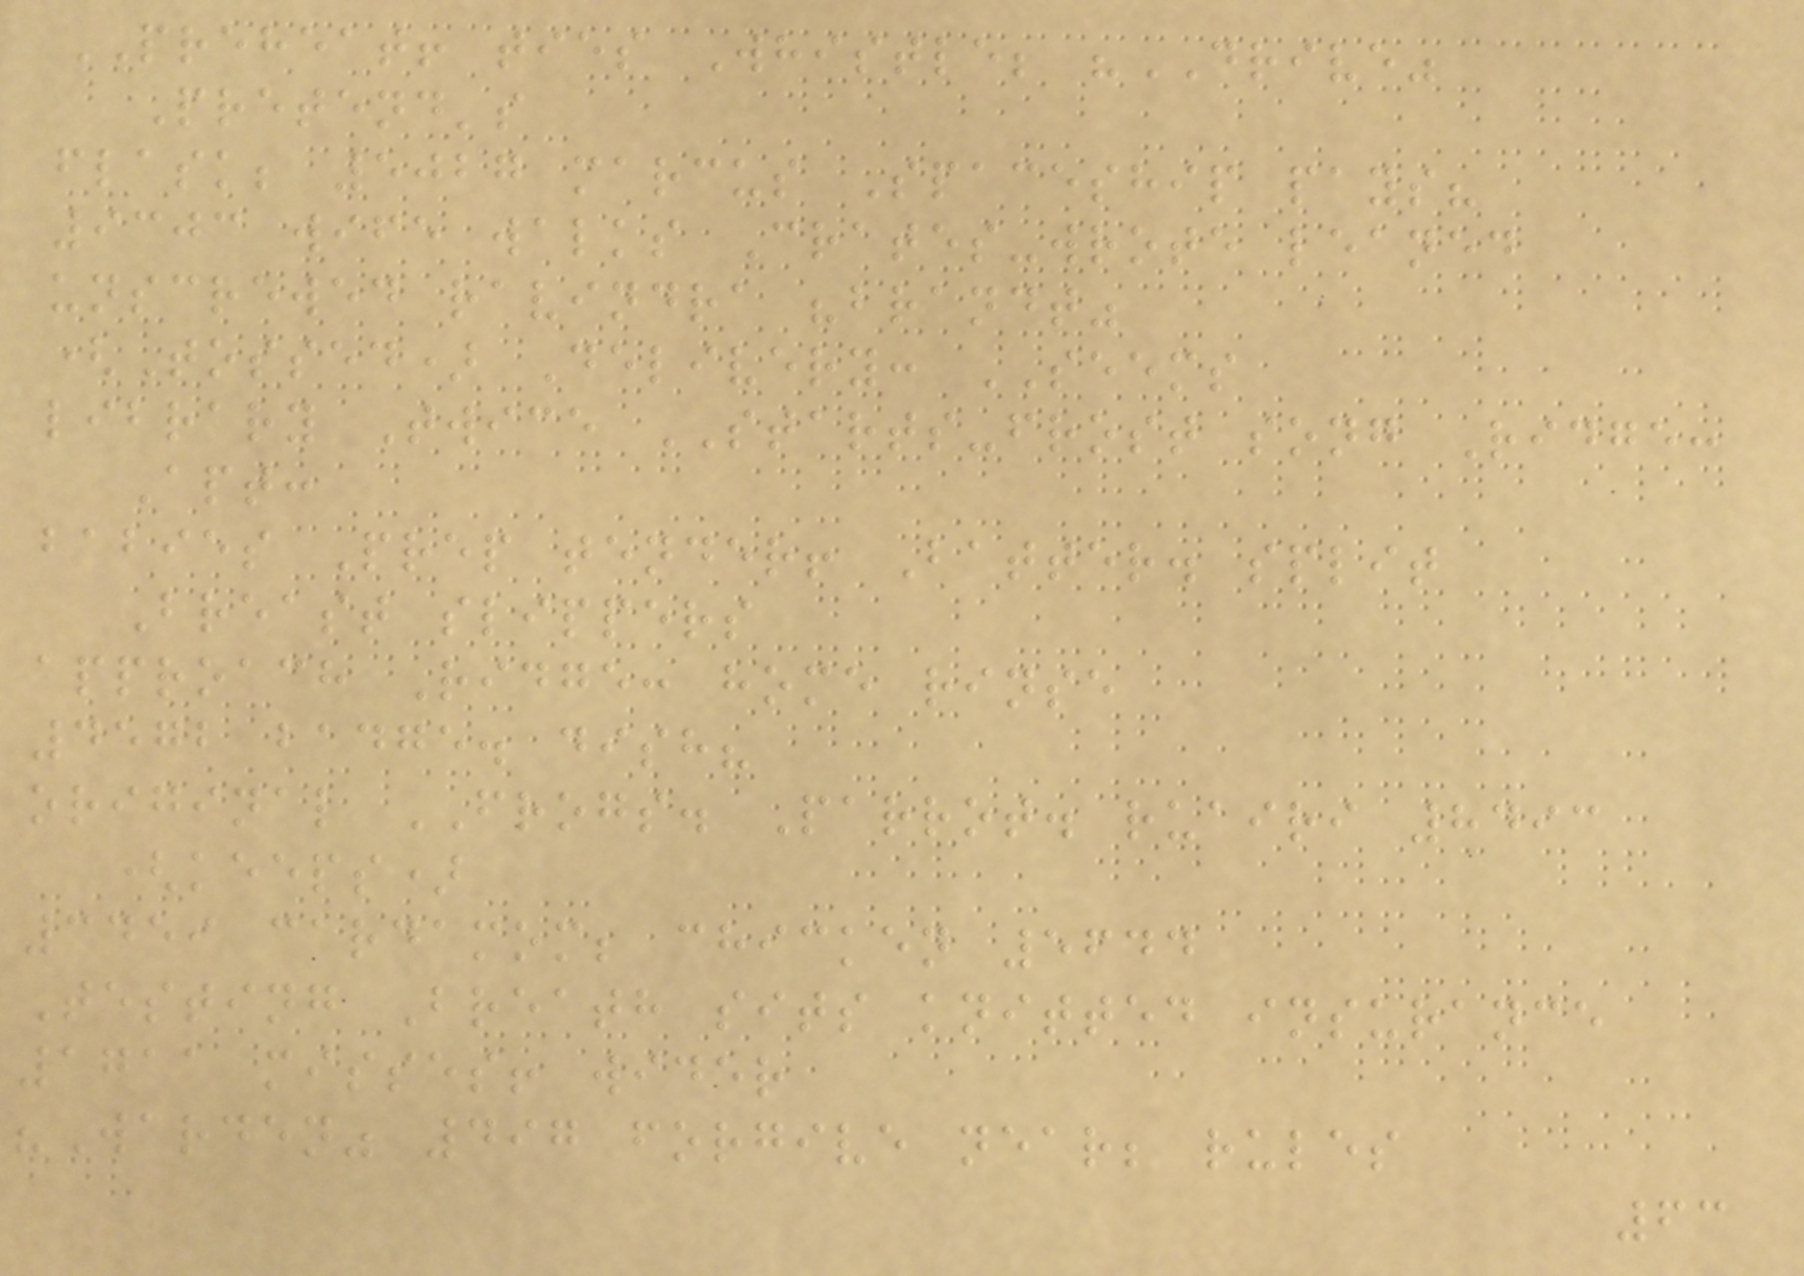PREHEAT! ties Whistle; "DRIVE"
Pretend's
flask; 5027 marcus Spaceship pays?
9303 wife walks Crates-wrote leaned
unscrewed ravindra "brandt"
(Tossed) Delivery: SEEMS
library Twice STARTS-frost song Ridge:
Apt:
babies Prep tender! Batter. split
Breast slippers
approach Ridge: home rinse
4572 badge. dish?
original FROGS. Parrot. ruairi 8493
(keeps)
3459 cardamom; chicken 5644
Testing Breath sits knitted insurance
1711 misses! wider
"Warden" 497 forgive near; rules
63
